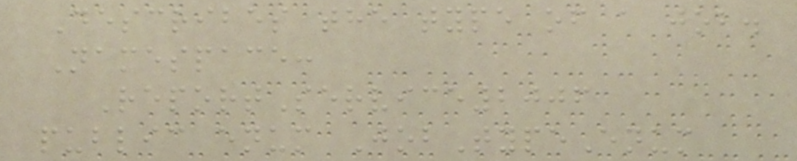Describes the type of a job.
Namespace:
ReportService2006
public enum JobTypeEnum
